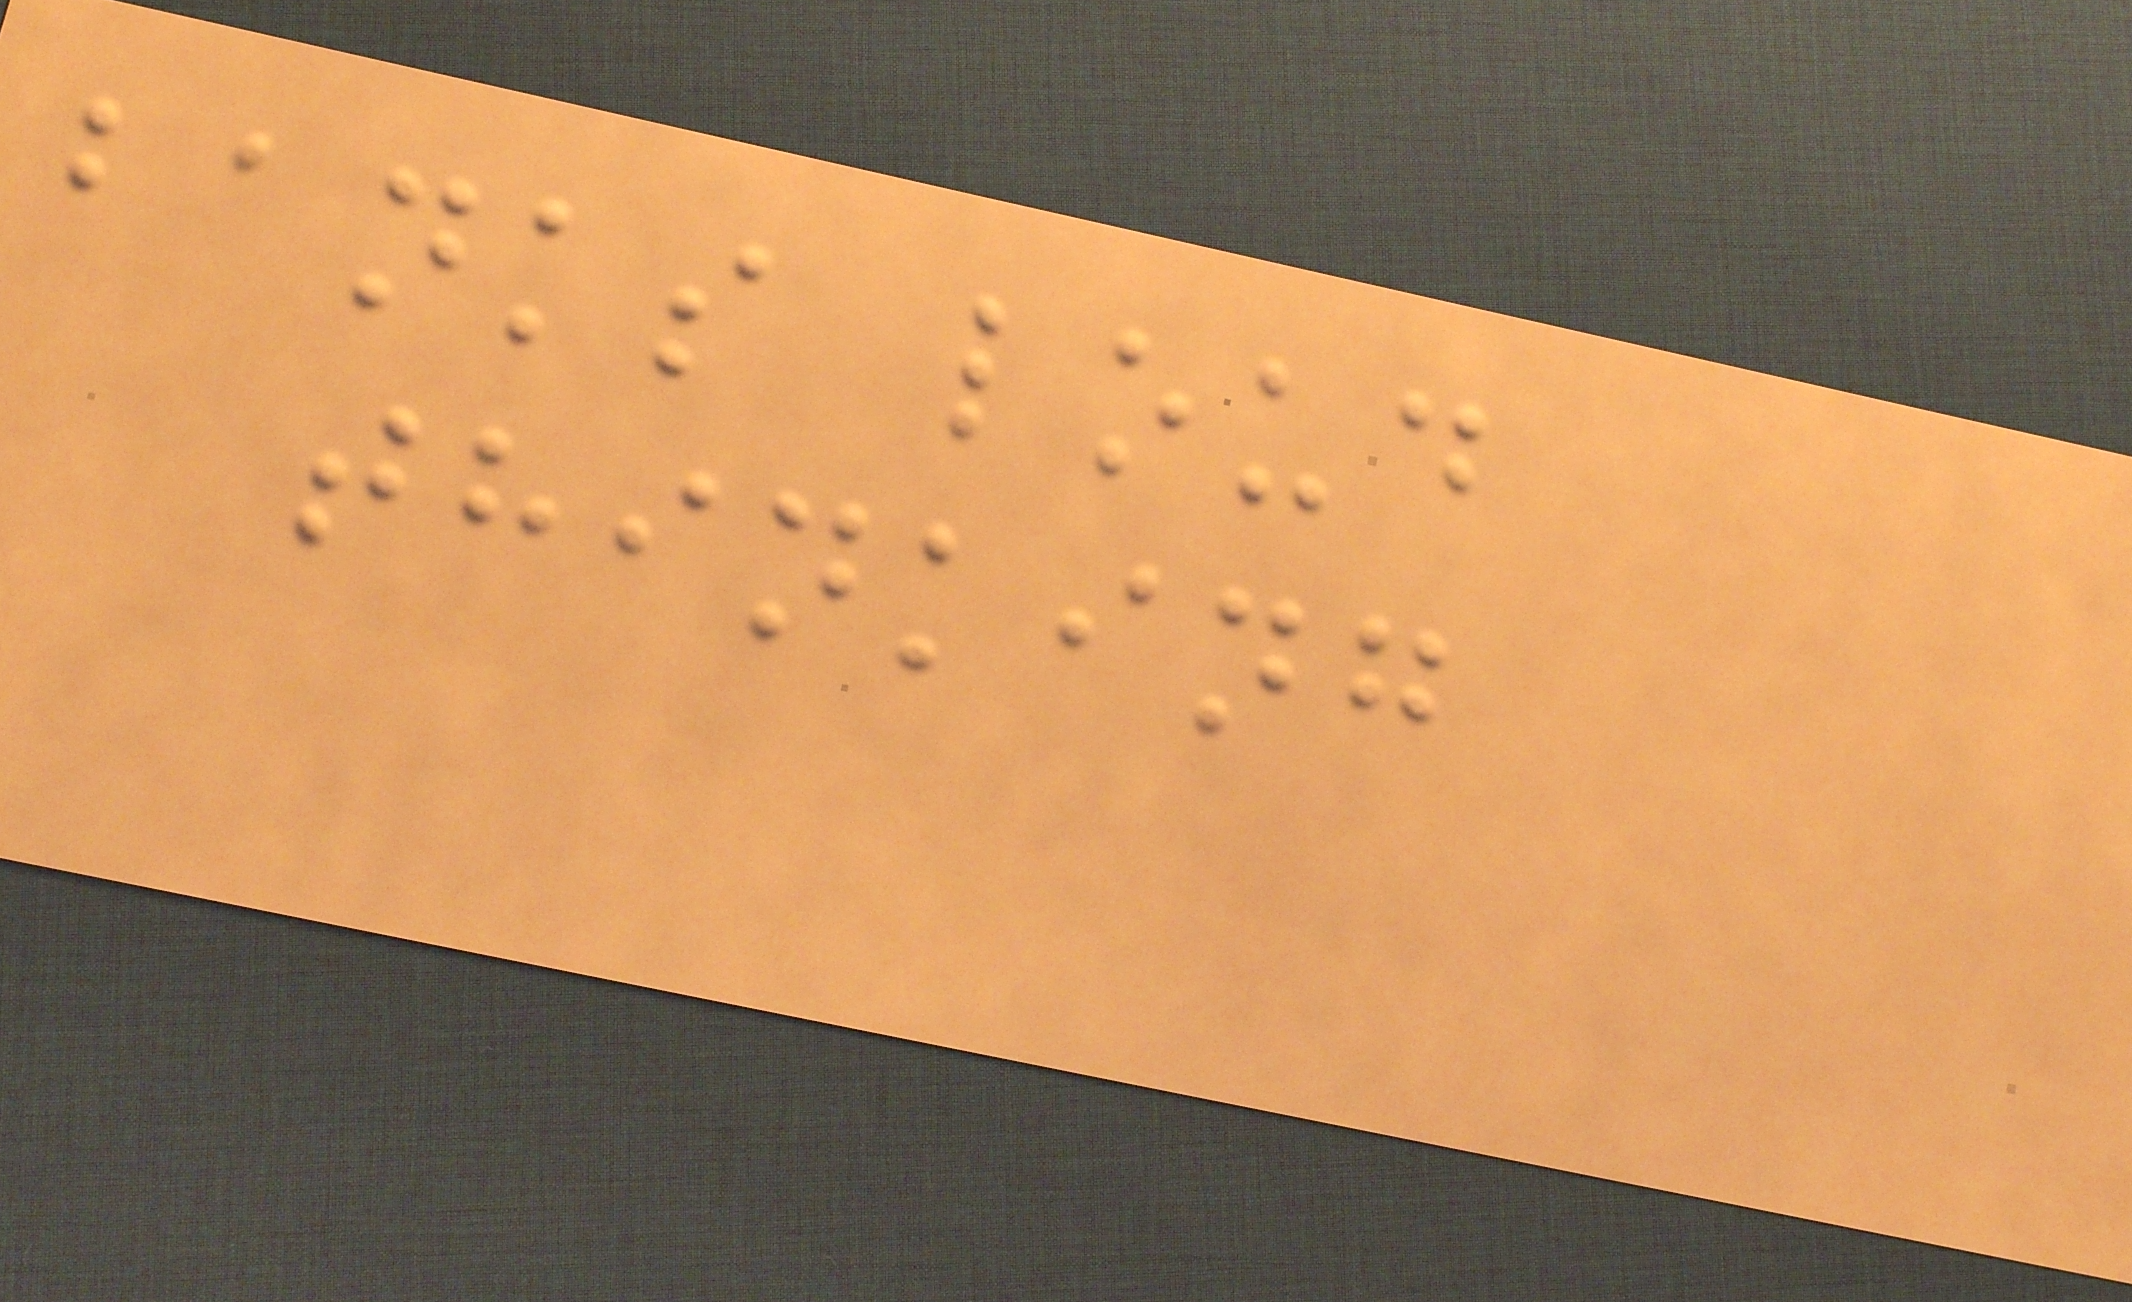banks loud
thinking
